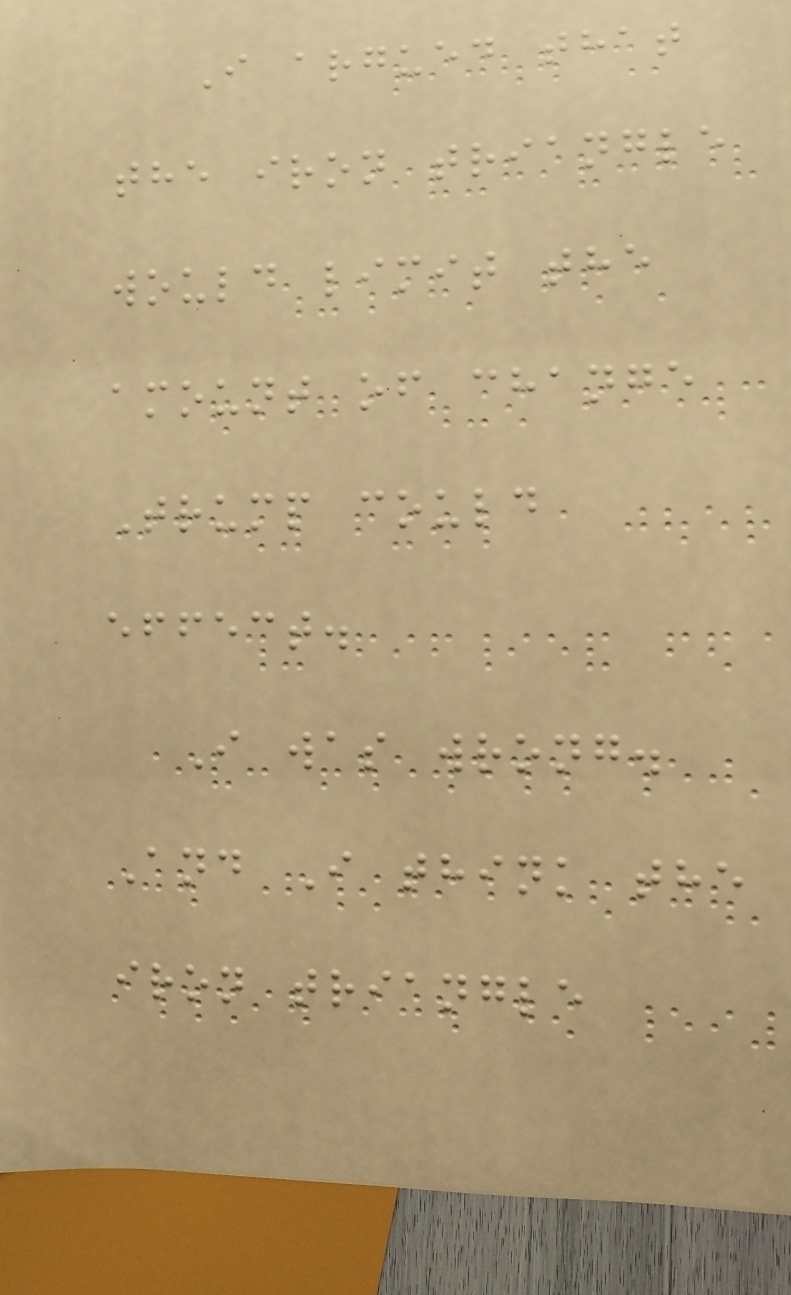I argued that
the iron triangle
would limit the
amount of change
Trump could
effect.
I was wrong.
And I think the
iron triangle
